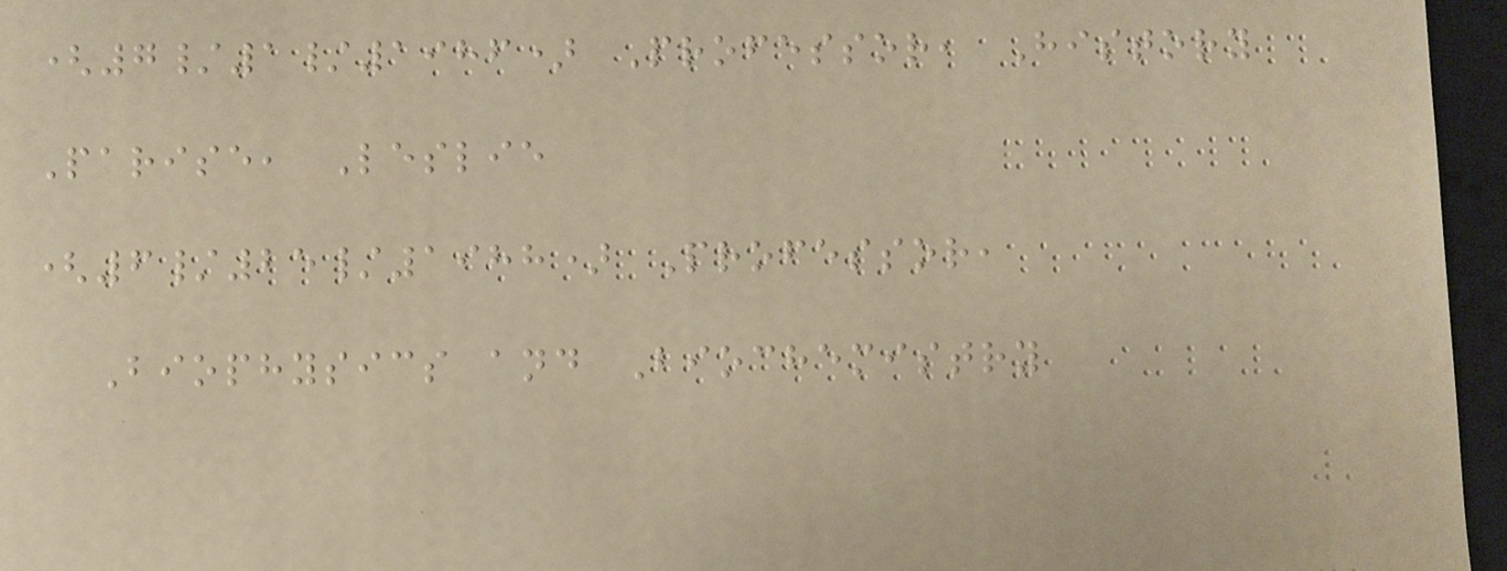(7/1/1986) Professor, History
Parise, Leslie
(6/25/1988) Professor,
Biophysics and Biochemistry
